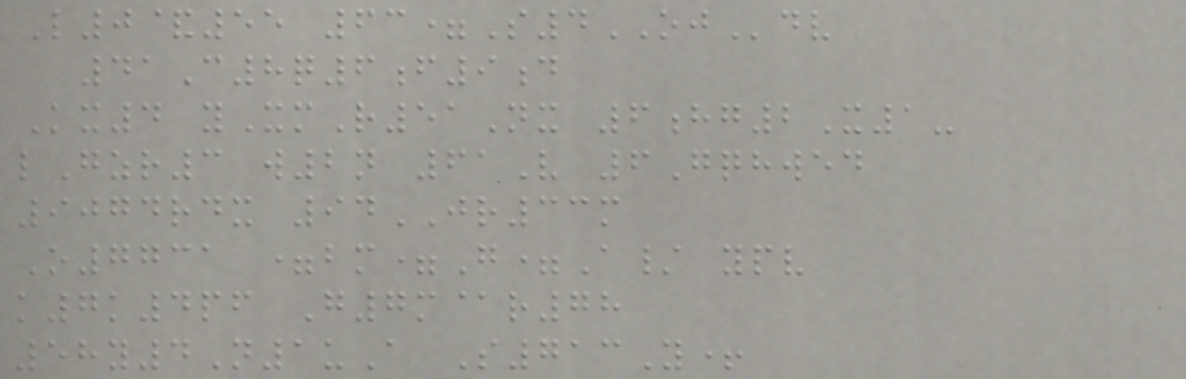L0&55 63=S4OJdv
41C8q6f9d
Kx4 yXmR51Nx 6hg2X1-
lGzr3 w2n 61V 6Gqhwed
9074rdx 94JR33m
O7731 =bm=G=A/ ypv
k7k4pf G7m@r78
58y4N1uA S713Y+
